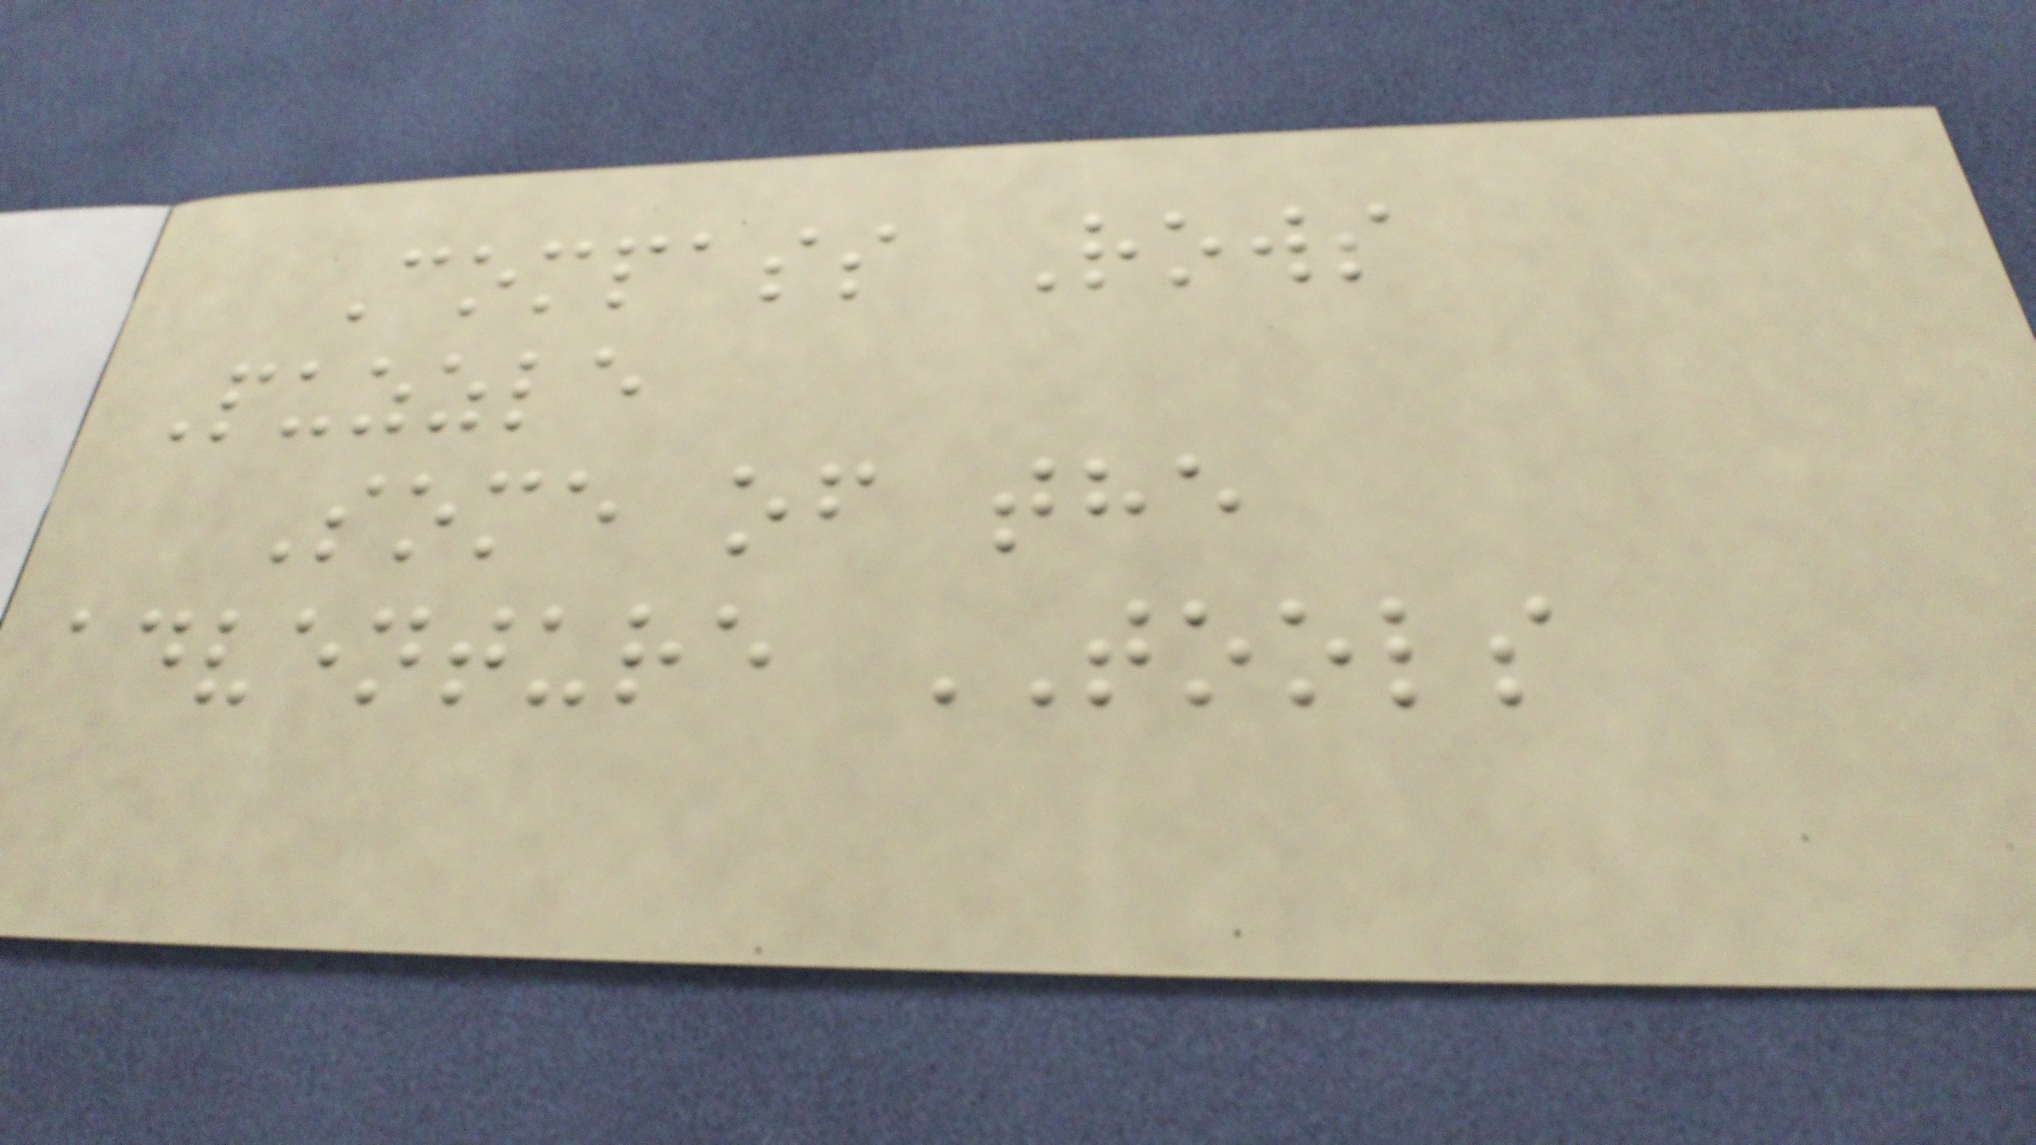Compass Rows
Puzzle
Some of the
adventure TOOLS
